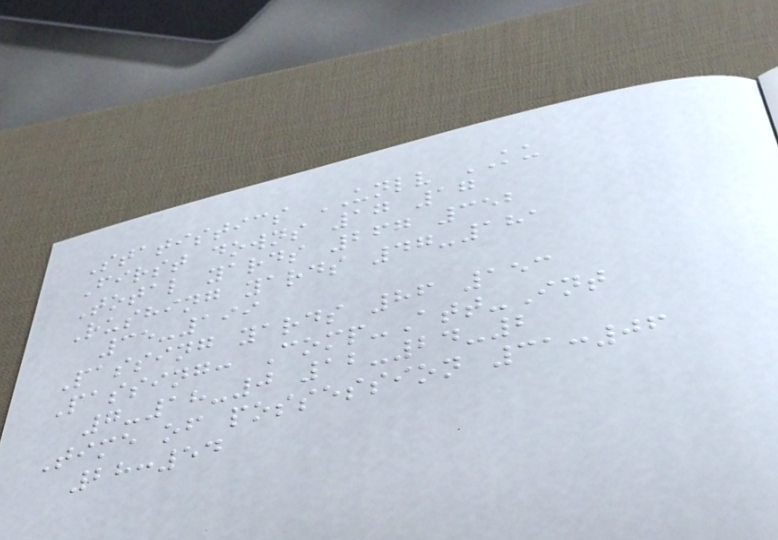Statistics UNLV KU
First downs 17 17
Total yards 267 352
Rushing yards 47-181
35-199
Passing yards 86 153
Passing: Comp-Att-Int
7-18-0 12-24-2
Time of possession 31:06
28:54
